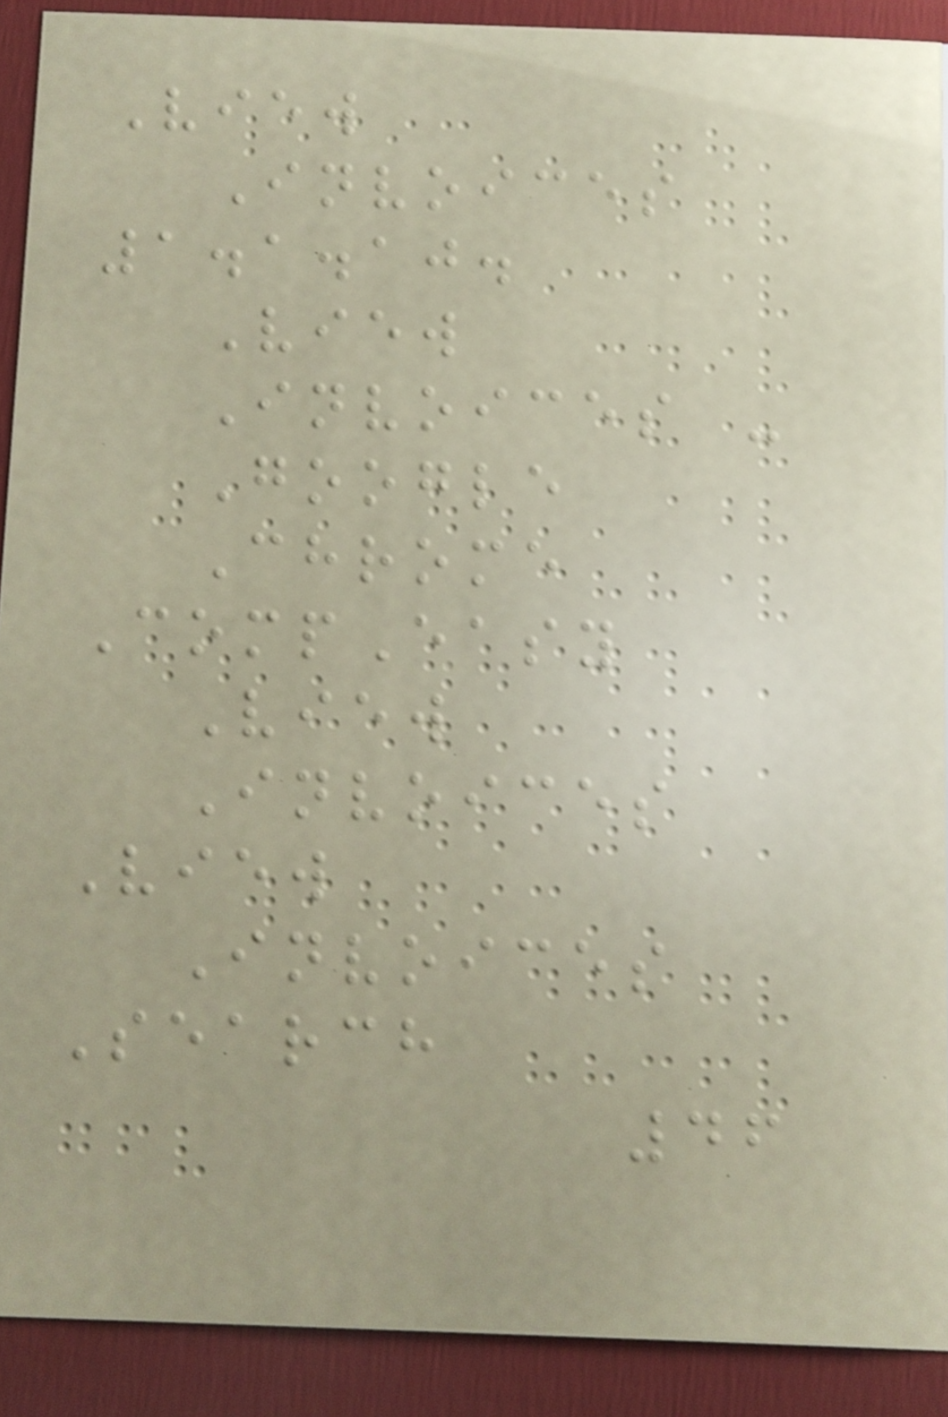View
Invoices
1.1.10.
View
Invoices -
Google
Chrome
CompEasy
View
Invoices
View
Invoices
Search
46
